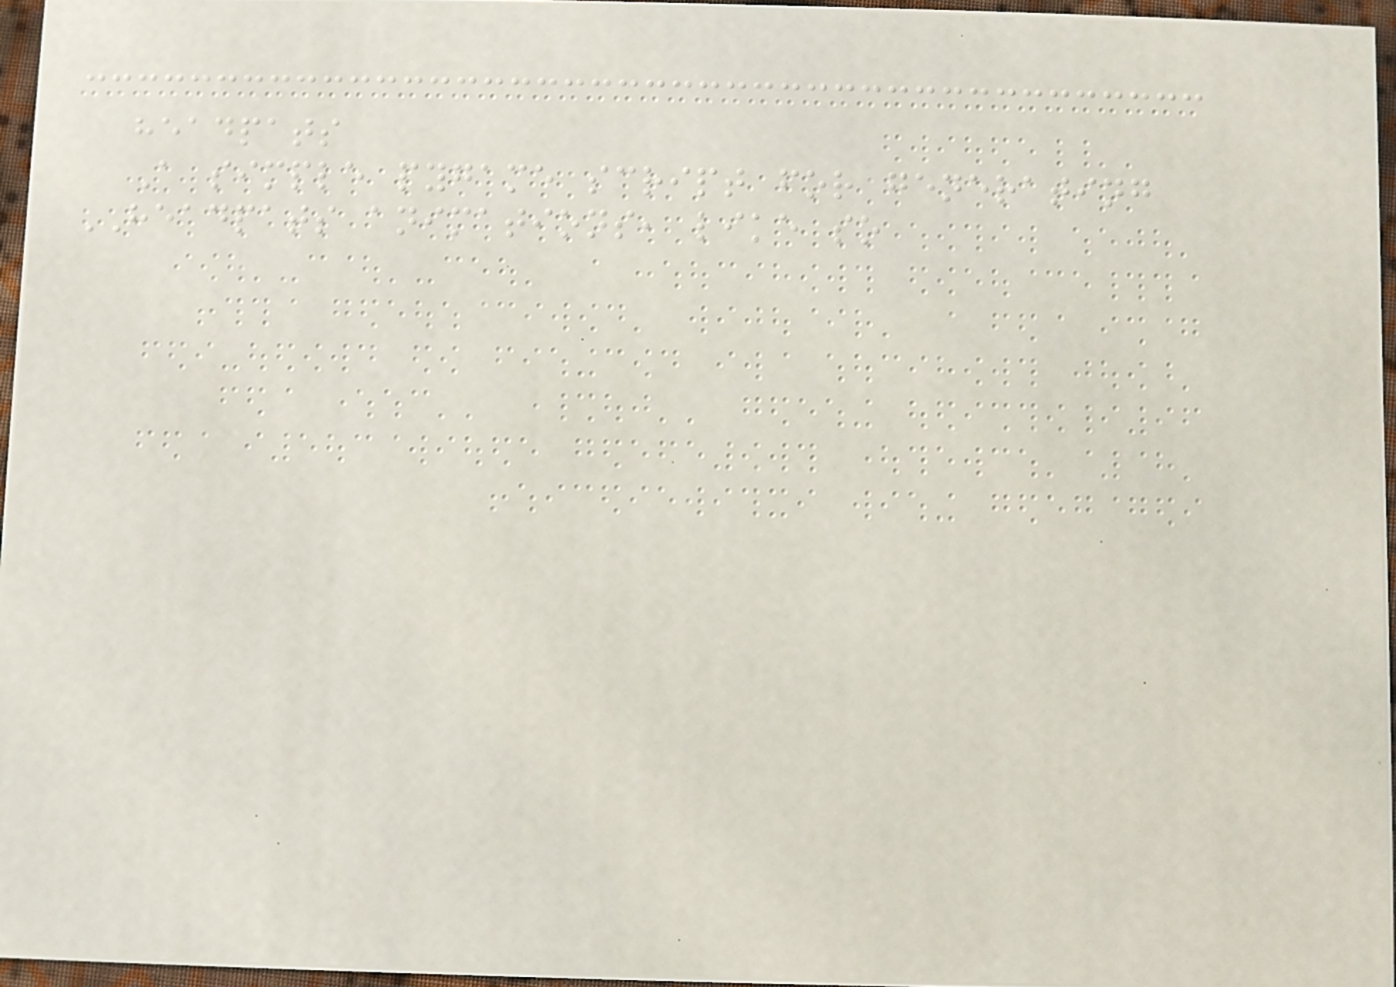headpats
A simple pygame script for generating
HEADPATS animations, like so
